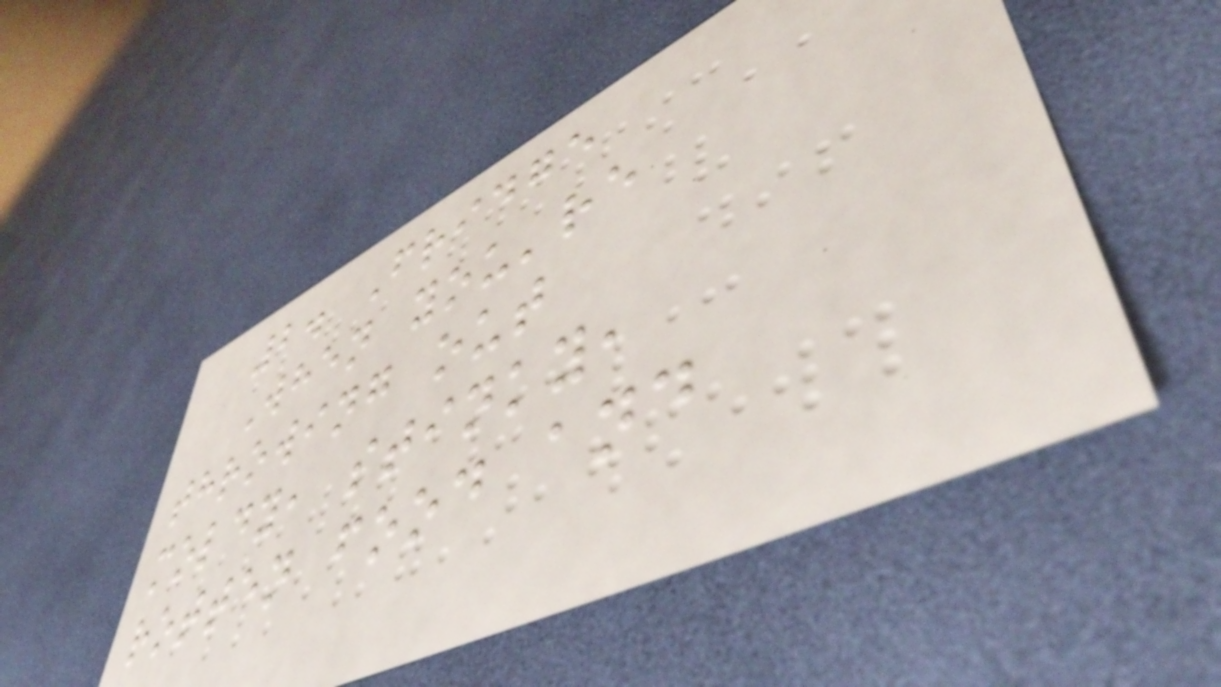2. Fridge
When you're
throwing out
moldy, stinky,
rotten food and
